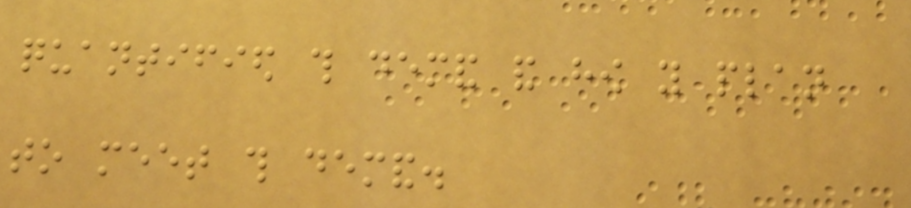quantified this demand and how you plan
to meet this demand.
